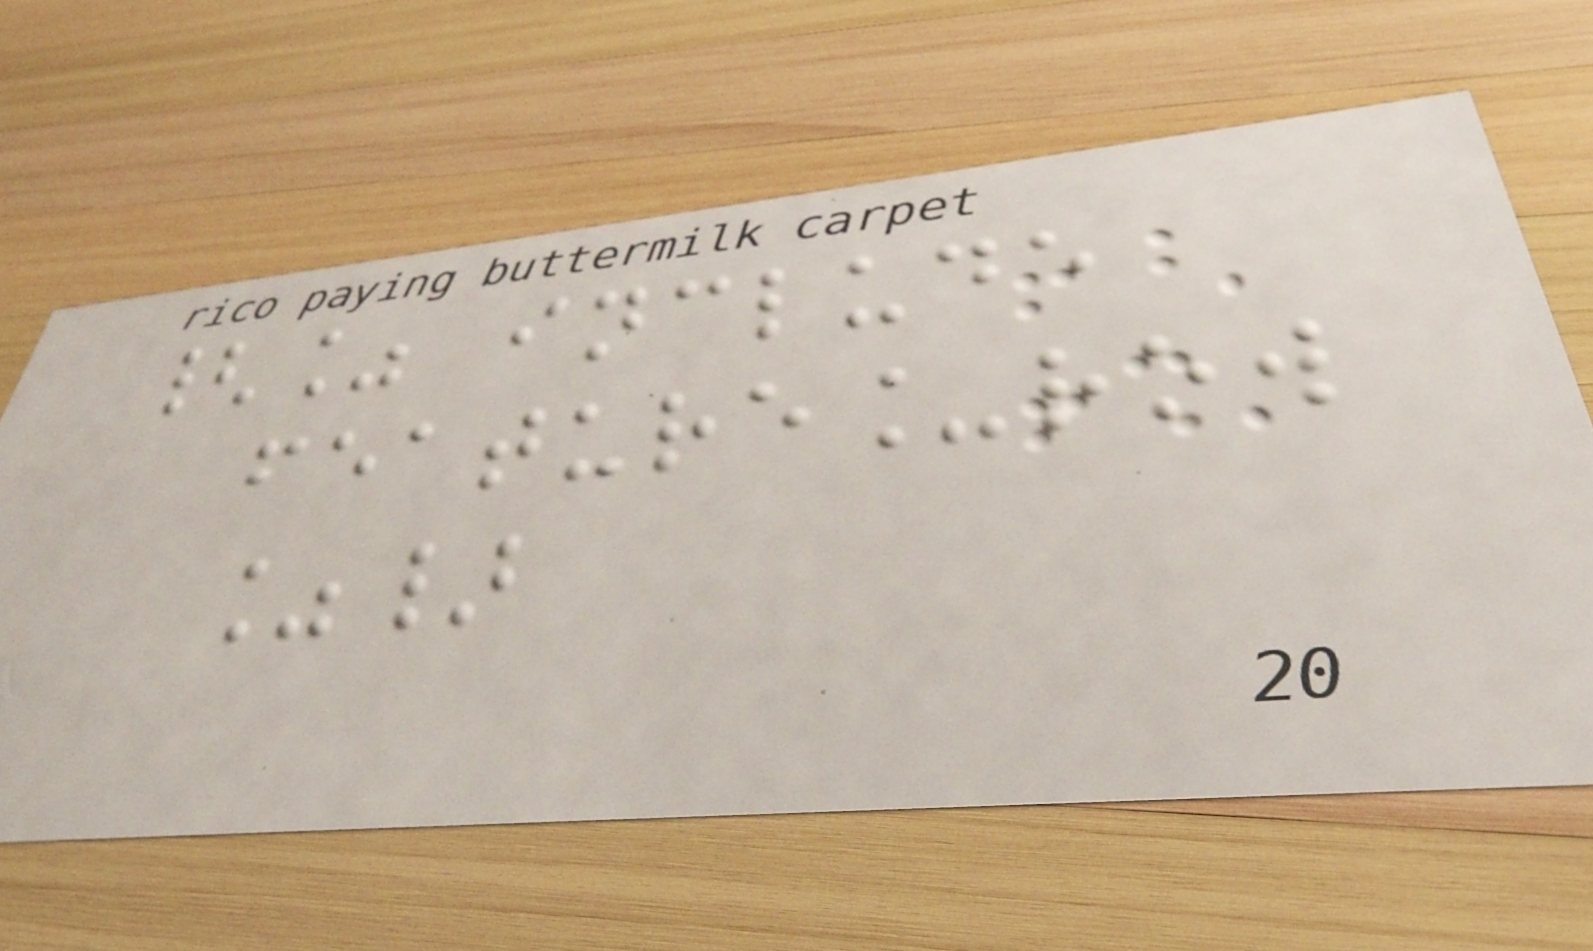{% include
feature_row
%}
